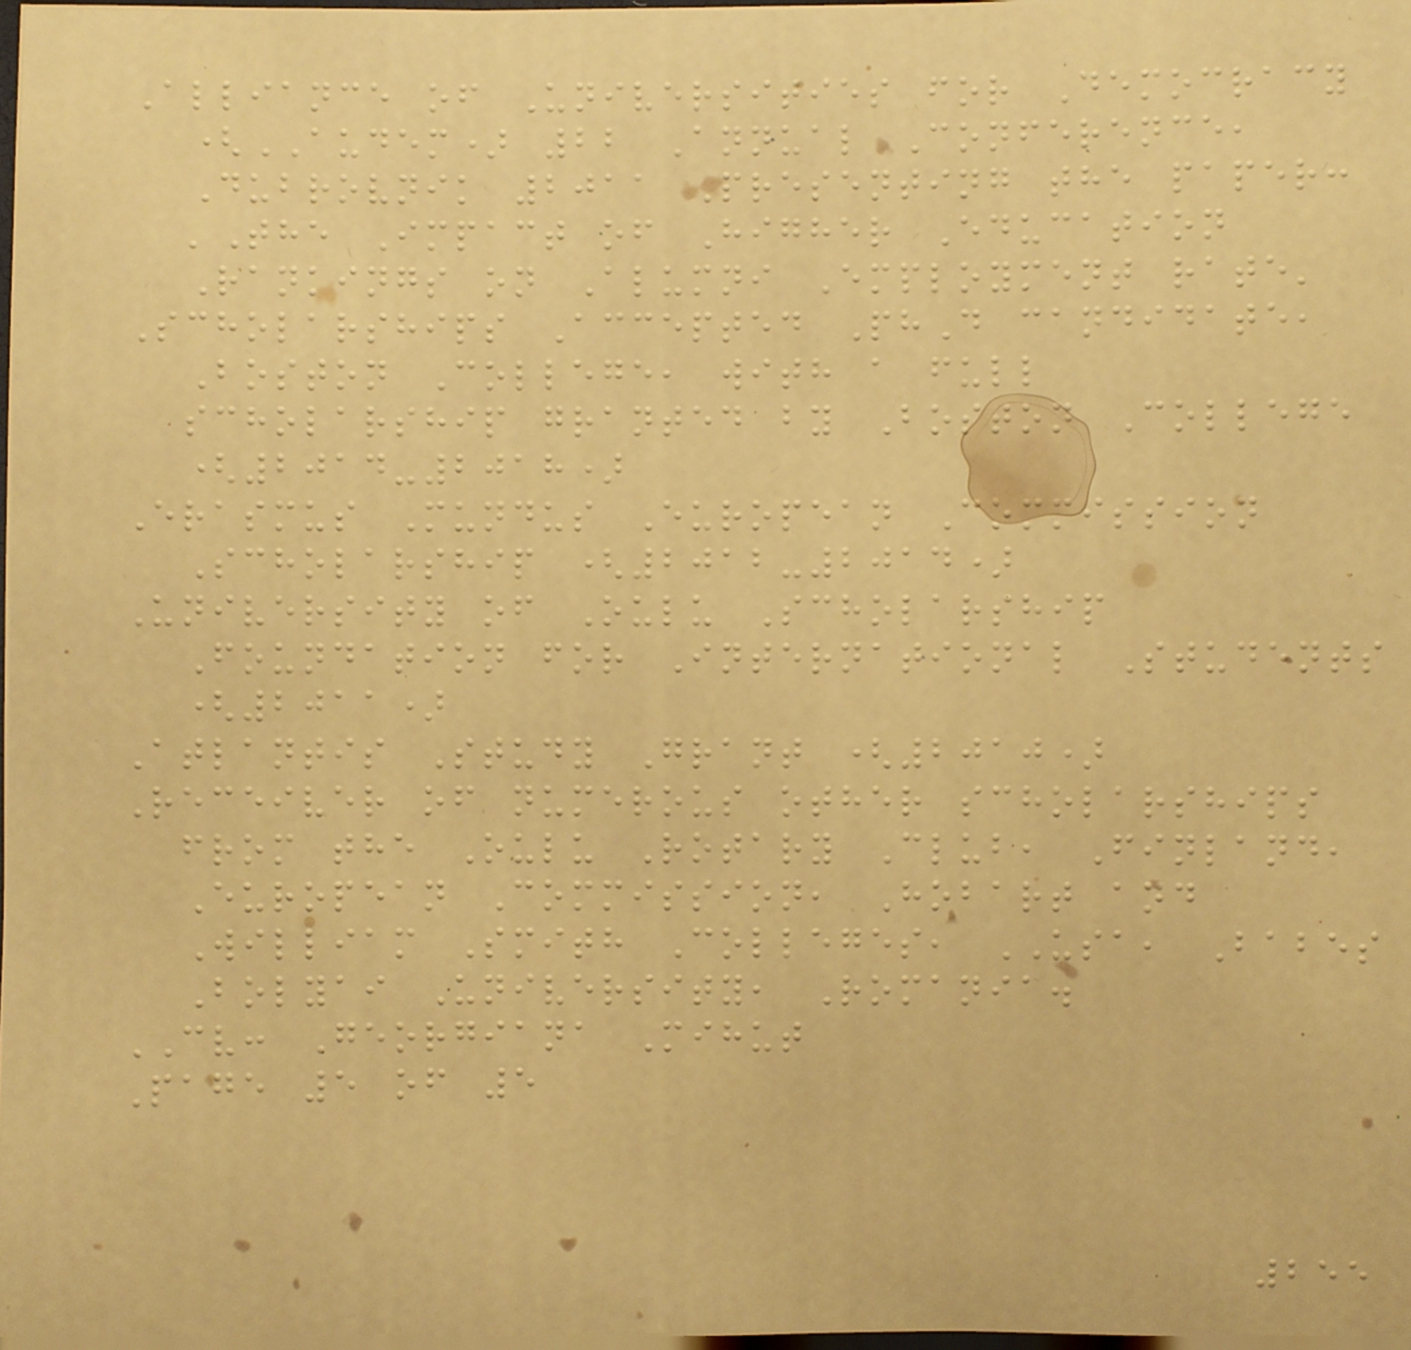Alliance of Universities for Democracy
(AUDEM) 22 Annual Conference,
Dubrovnik 2011 Presenting the paper:
'The Impact of Higher Education
Rankings on Alumni Employment rate'
Scholarships Accepted PhD candidate,
Boston College, with a full
scholarship granted by Boston College
(2014-2018)
Erasmus Mundus European Commission
Scholarship (2012-2014)
University of Oulu Scholarship
Foundation for International Students
(2011)
Atlantis Study Grant (2010)
Receiver of numerous other scholarships
from the Oulu Rotary Club, Finland,
European Commission, Hobart and
William Smith Colleges, USA, Babes
Bolyai University, Romania.
CV: Georgiana Mihut
Page 5 of 5
255
